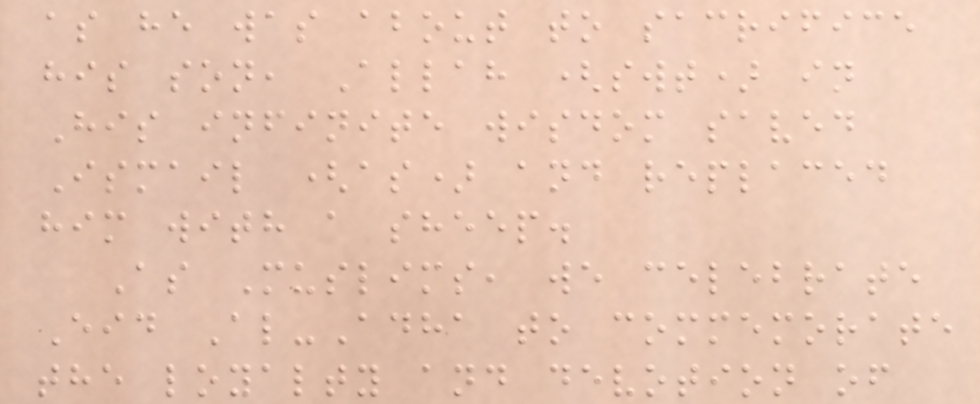as he was about to sacrifice
his son, Allah (swt) in
His infinite wisdom saved
Ismail (as) and replaced
him with a sheep.
As Muslims, we celebrate
Eid Al-Adha to commemorate
the loyalty and devotion of
